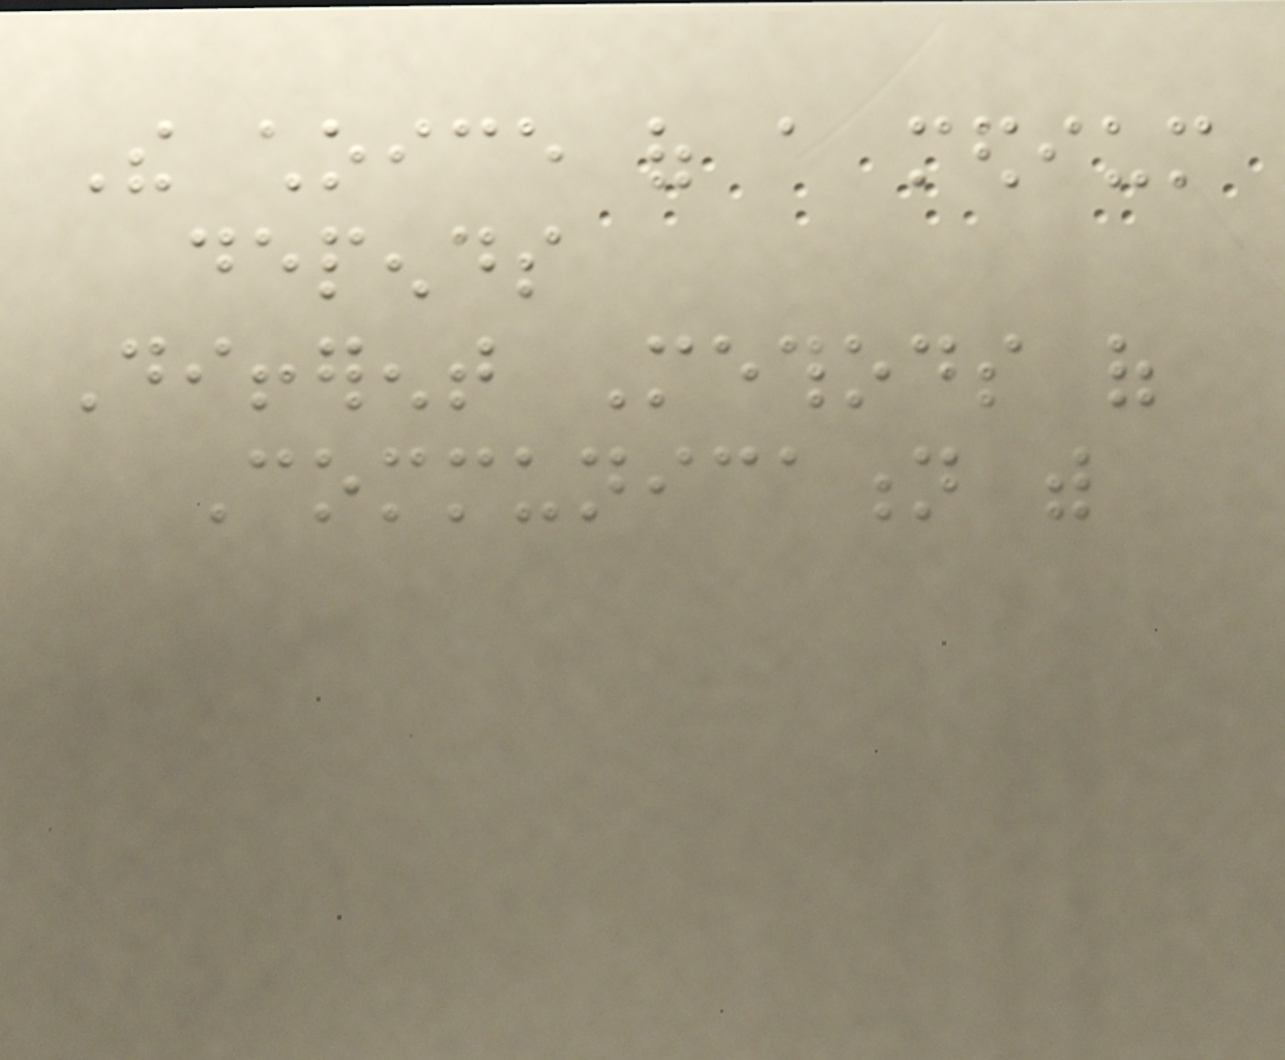The choice of a medium
depends
Different Methods of
Communication with
